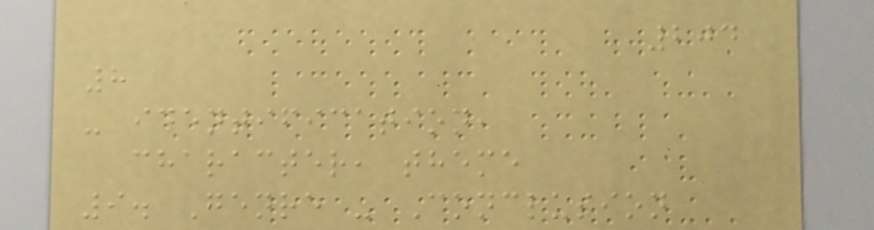204
8
- identification,
character, theme
9. Genre - Conclusion
